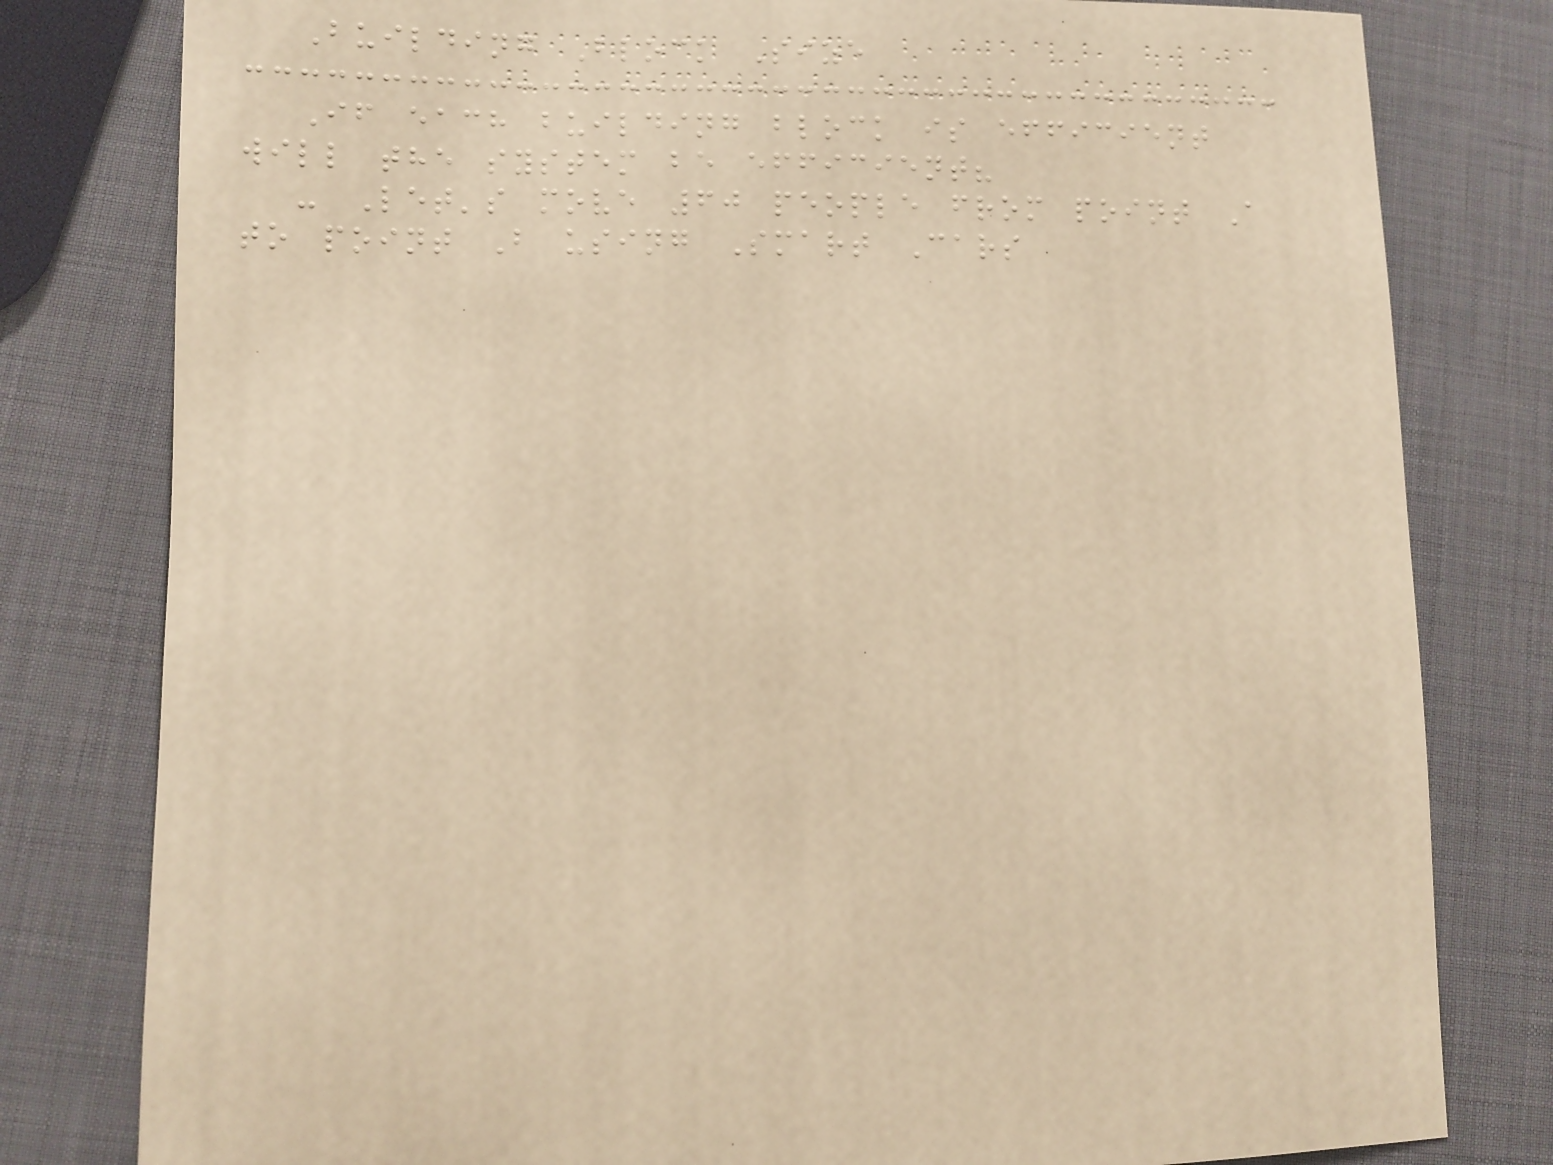Building Block Size
If each building block is efficient
will the system be efficient?
- Let's move 60 people from point A
to point B using Smart Cars
